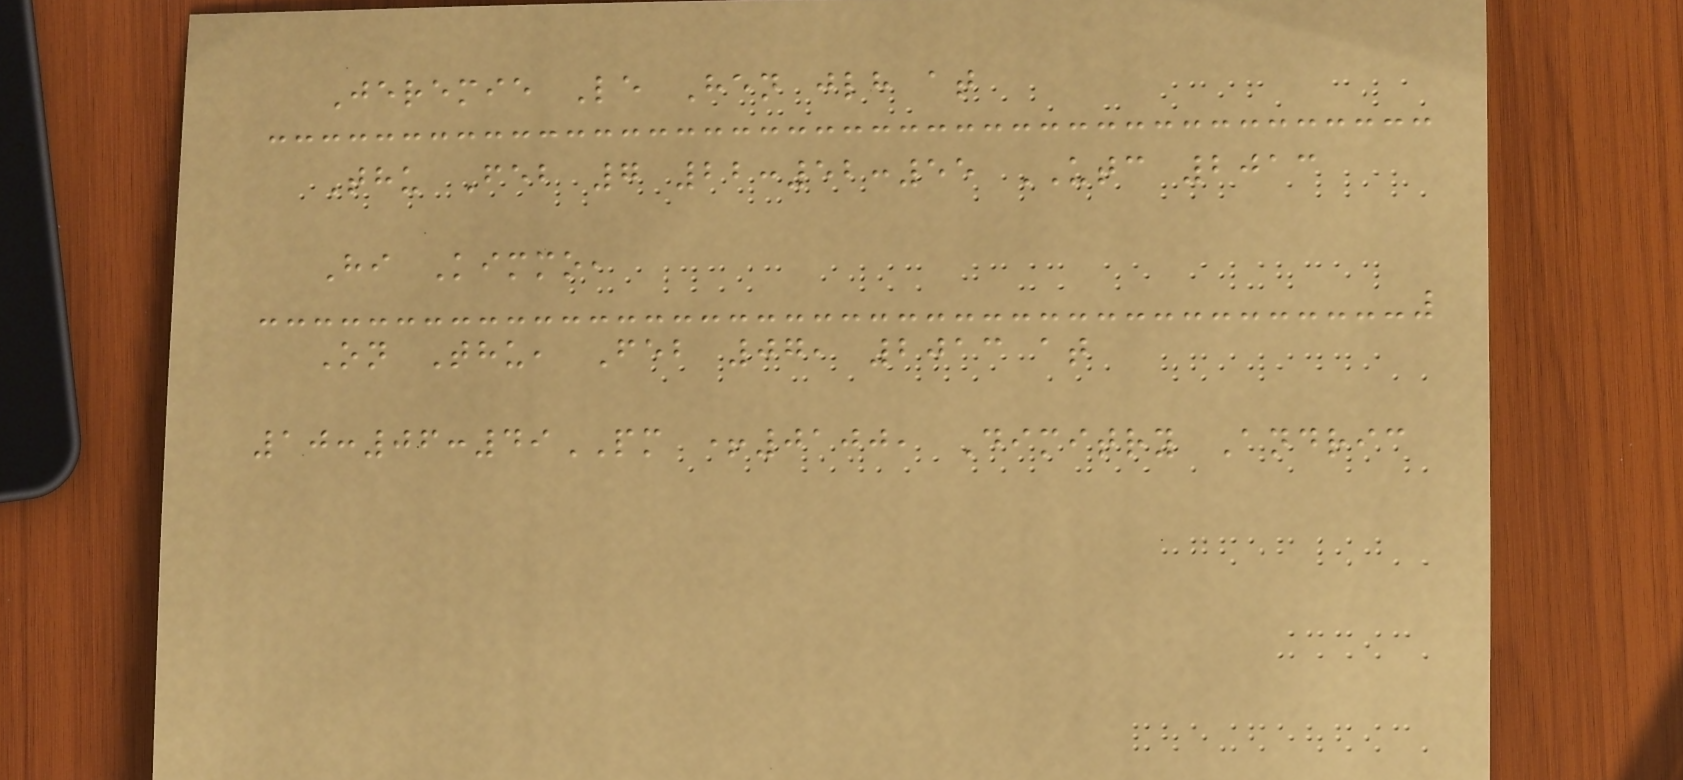Jeremie Le Hen jlh at
Thu Feb 7 22:52:55 UTC 2013
Hi Kimmo,
On Thu, Feb 07, 2013 at
10:06:49PM +0100, Dimitry Andric
